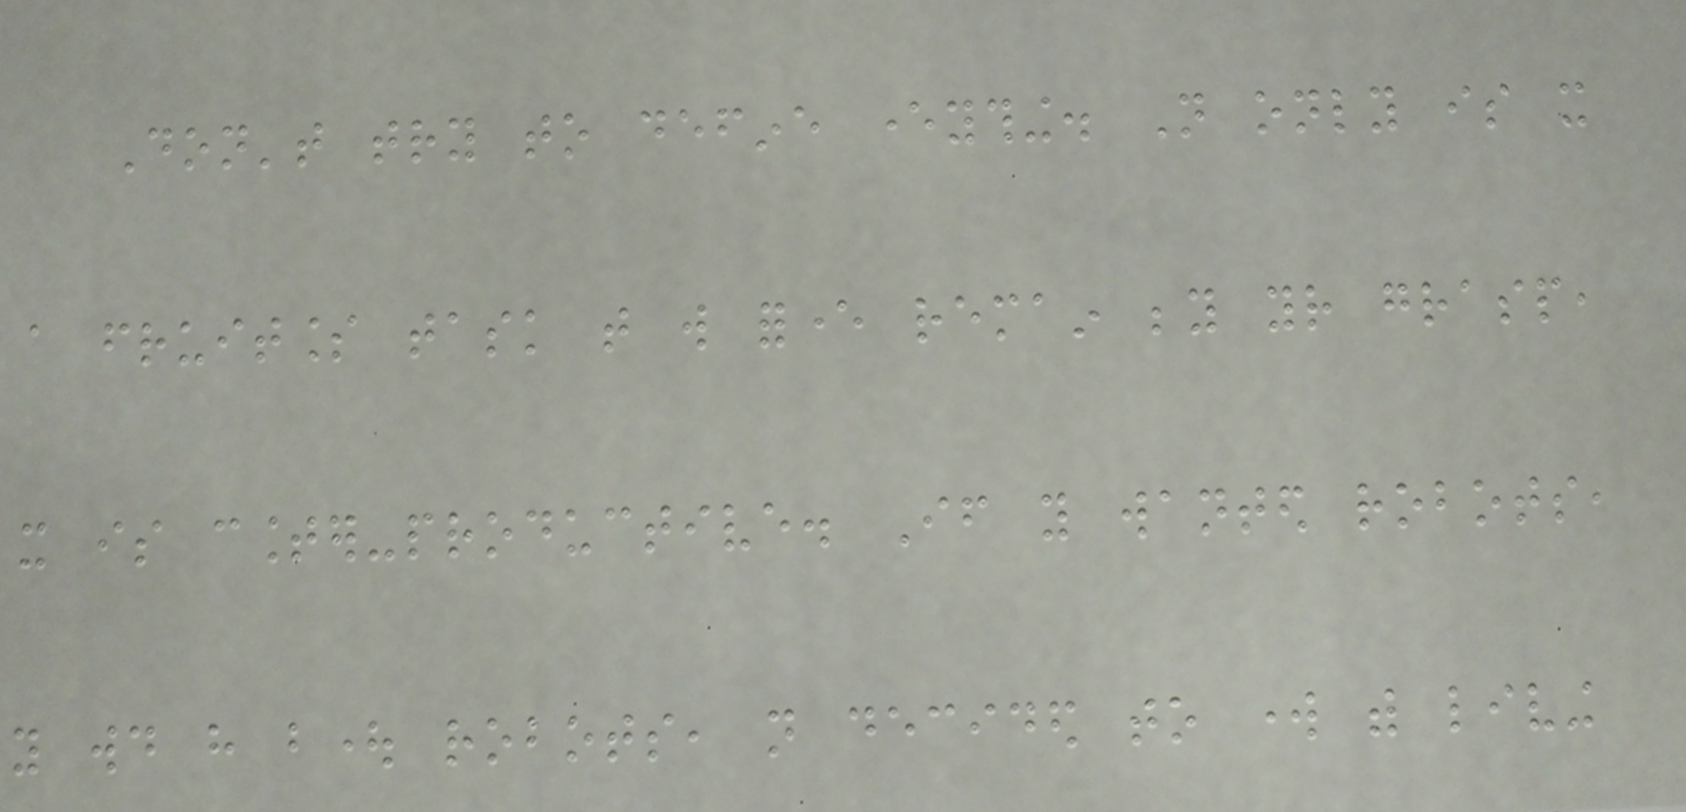Don't try to define everything. Not only is it
a fruitless task that will forever remain beyond your grasp,
it is counter-productive. If you wanted robots,
you would have bought robots, not decided to work with living
